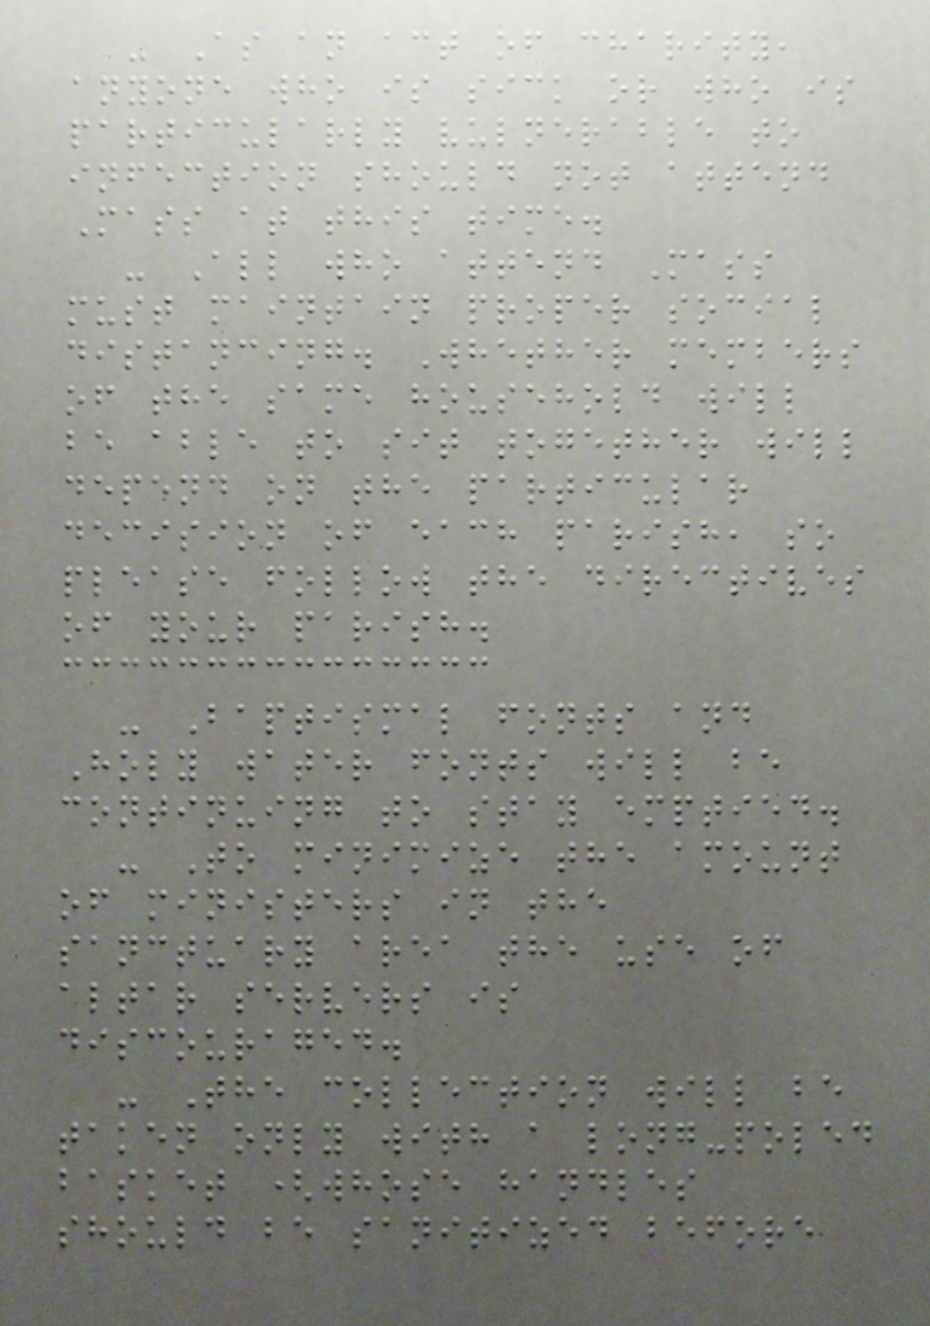- As an act of charity,
anyone who is sick or who is
particularly vulnerable to
infection should not attend
Mass at this time.
- All who attend Mass
must maintain proper social
distancing. Whether members
of the same household will
be able to sit together will
depend on the particular
decision of each parish, so
please follow the directives
of your parish.
- Baptismal fonts and
Holy water fonts will be
continuing to stay emptied.
- To minimize the amount
of ministers in the
sanctuary area the use of
altar servers is
discouraged.
- The collection will be
taken only with a long-poled
basket (whose handles
should be sanitized before
